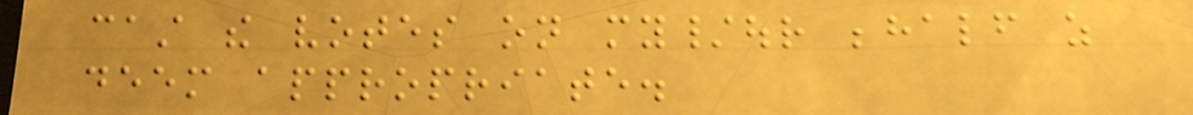cast the votes on my/our behalf as
deem appropriate.
